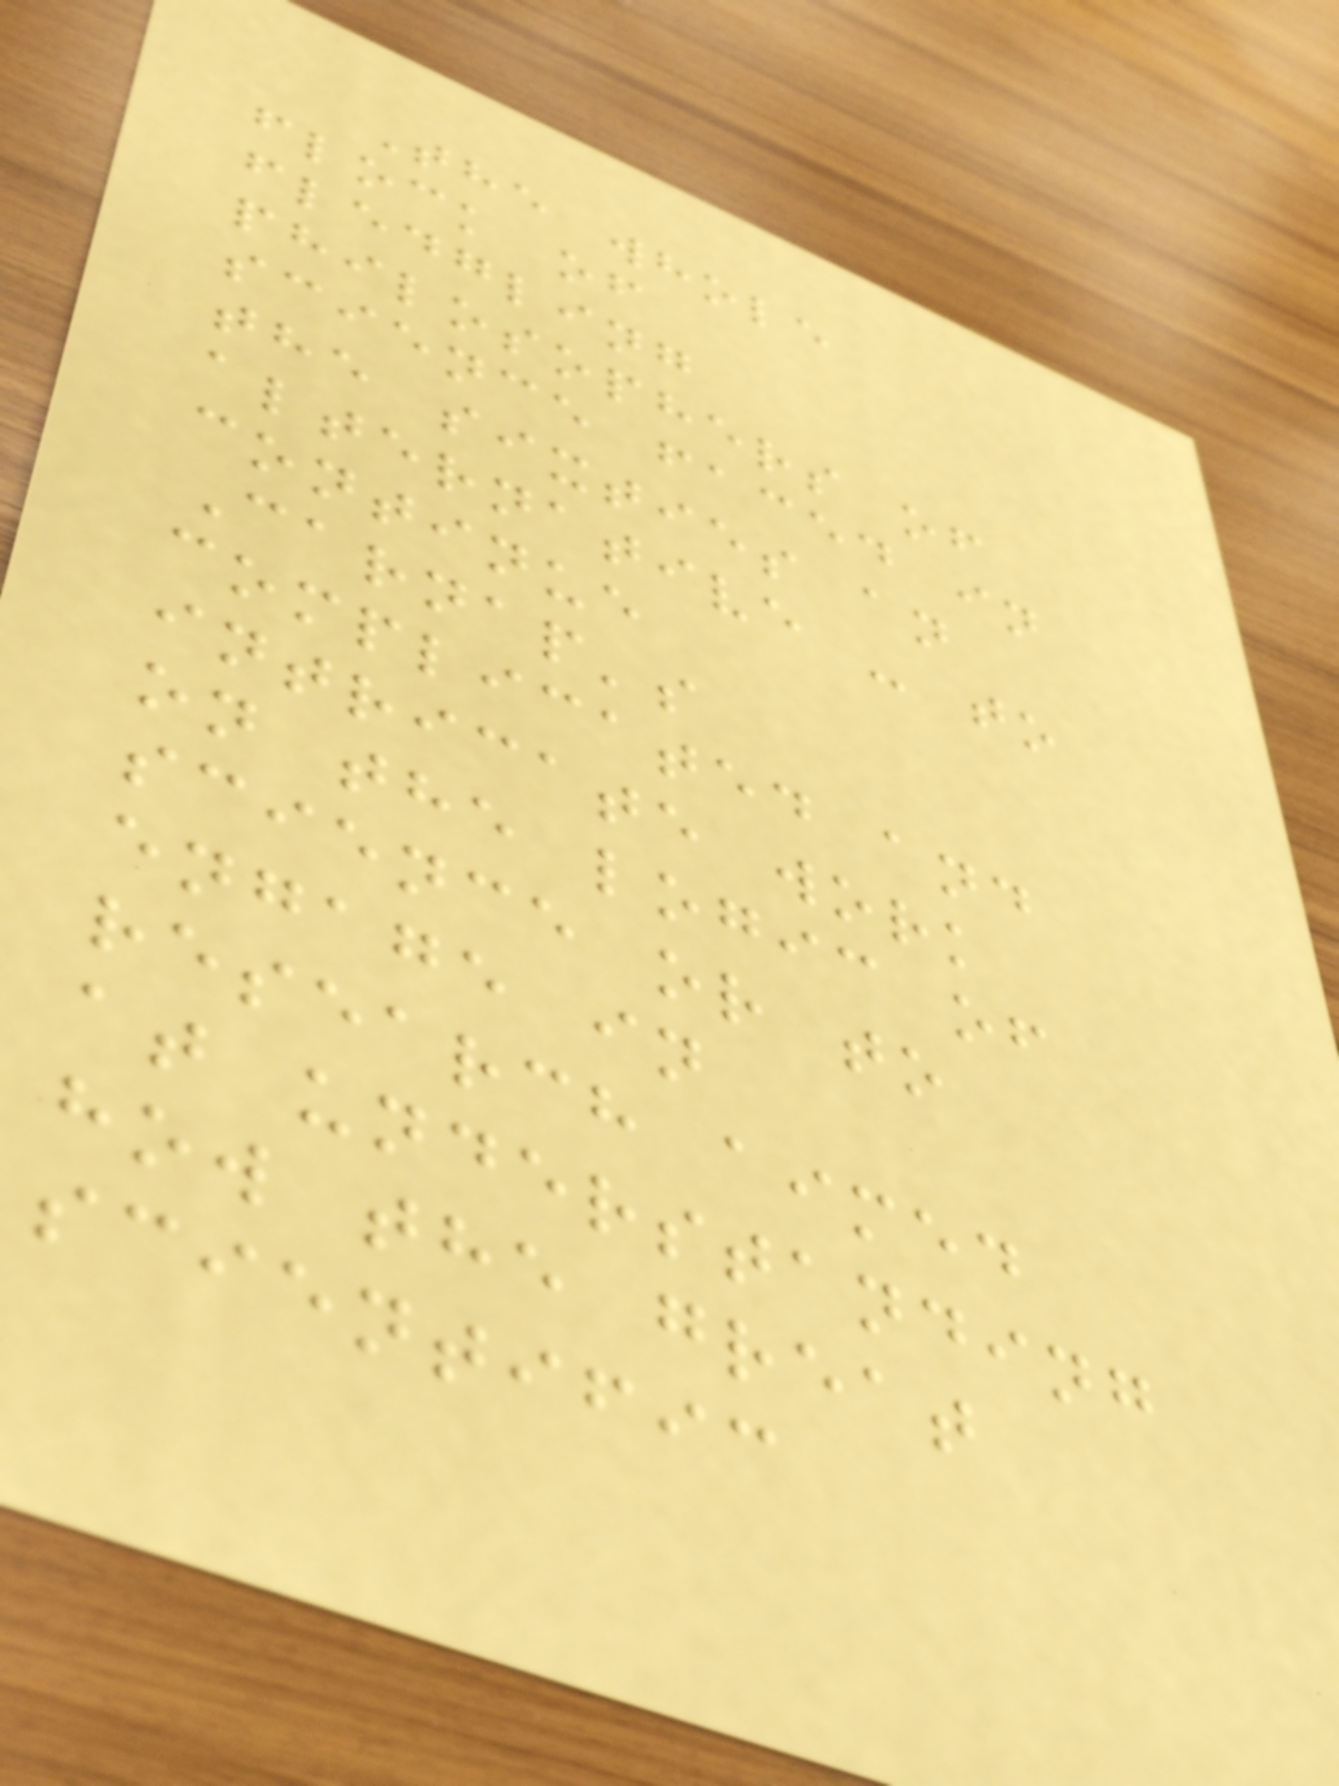The whole
flock of
fledgling
philosophers of
science faced in
the sixties an
alternative - to
continue
Carnap's
complicated and
intricate work
on the logic of
science or to
engage in
research aimed
at understanding
how the great
scientific
